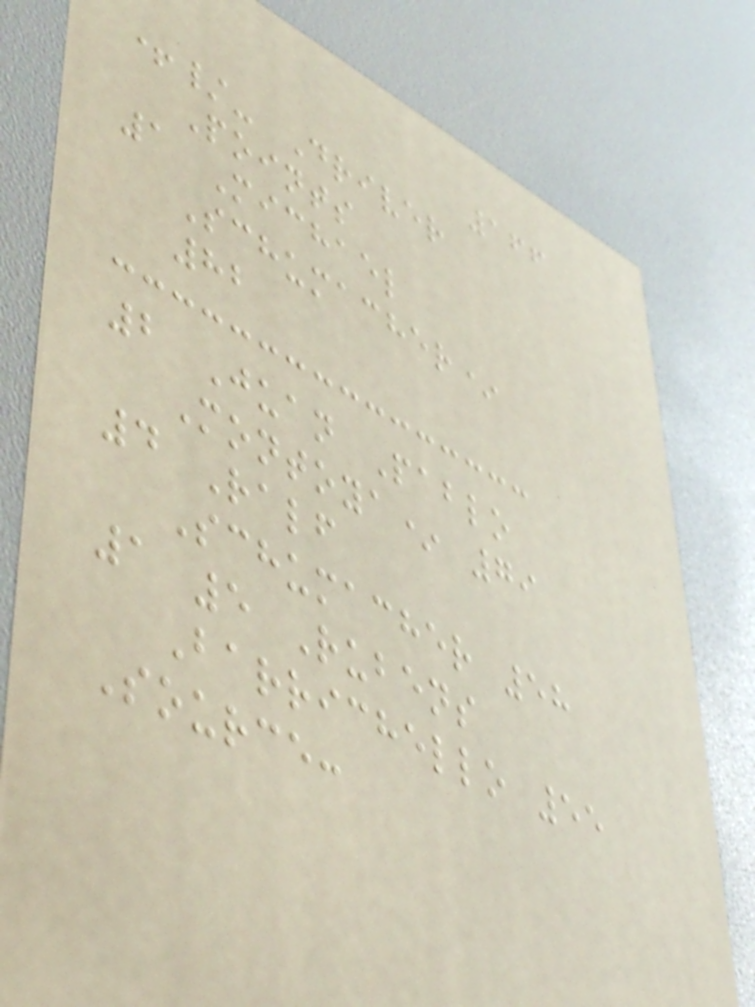166
+/- Driver
Points
1 Michael
Schumacher*
82
2 Juan Pablo
Montoya* 79
4 Ralf
Schumacher 58
1 5 Rubens
Barrichello 55
Source:
